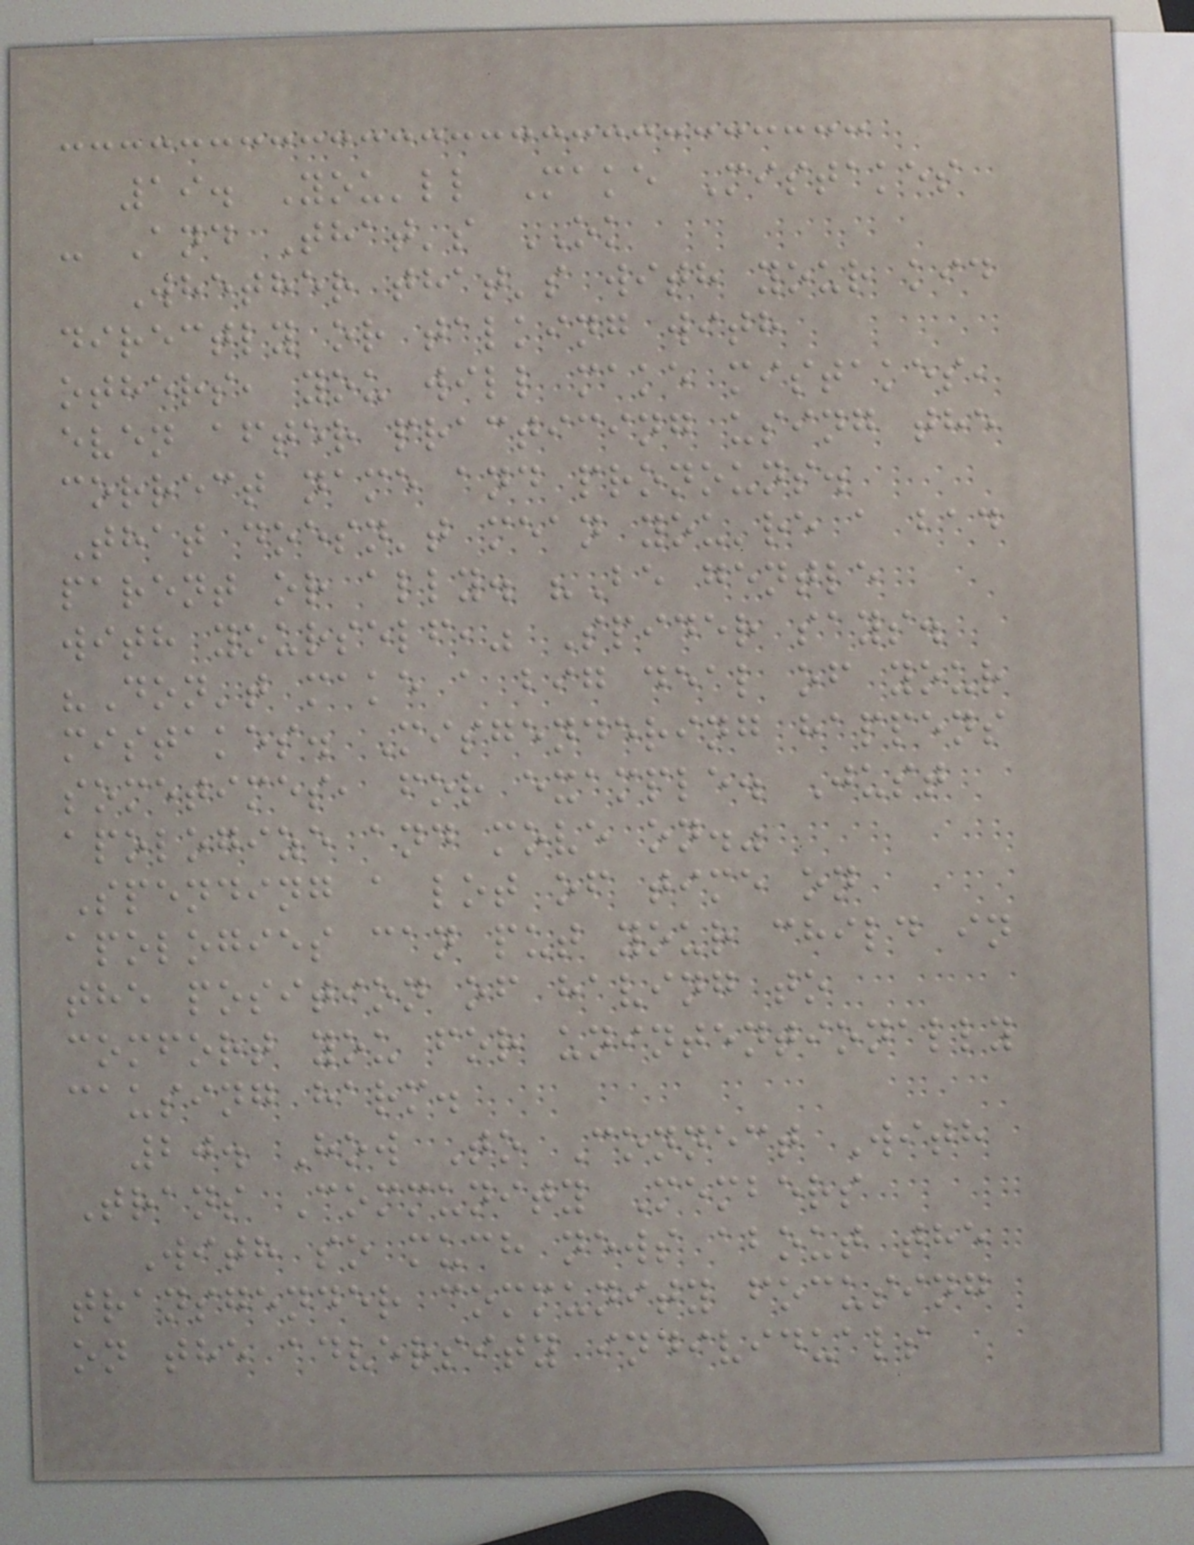19. You'll Make Mistakes
- And That's OK
Whether that's with your kid
directly or talking with
others, you will make mistakes,
even after practicing using the
correct name and pronouns.
That doesn't mean you're a bad
parent or ally. "Be gentle
with yourself," Spider says.
"Don't make a big deal of your
mistakes. Misgendering happens
sometimes, for example. Just
apologize and move on."
Spending a lot of time on
apologies can put your child in
the position of having to
comfort you for unintentionally
causing harm.
20. How To Connect With
Trans Community Members
With so much news about the
transgender community focusing
on the adversity individuals
